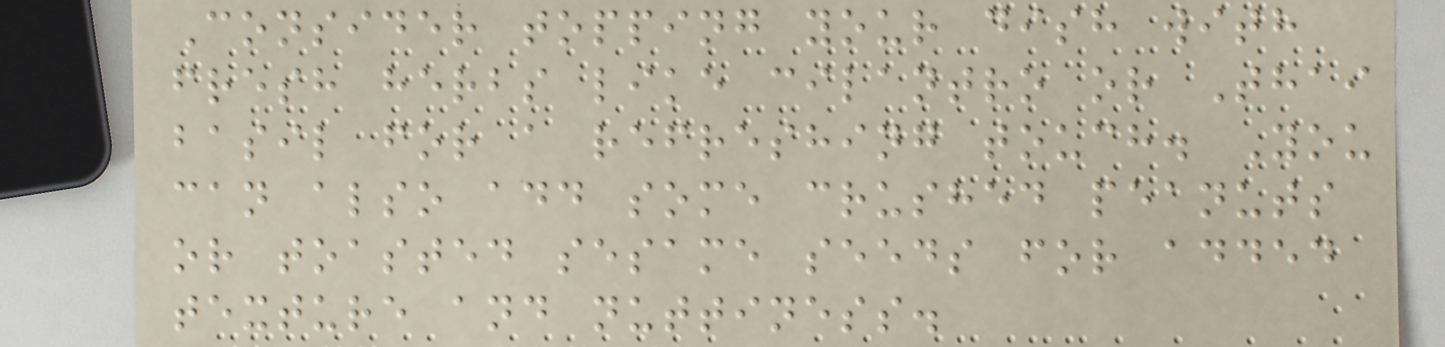Consider topping your dish with
fresh herbs like cilantro or Thai
basil for a refreshing touch. You
can also add some crushed peanuts
or toasted sesame seeds for added
texture and nuttiness.
